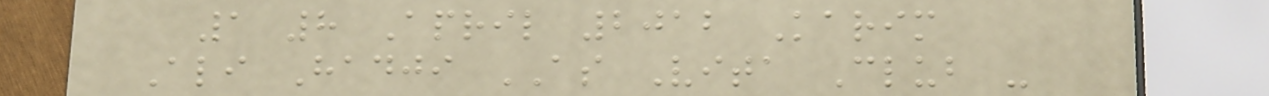1 8 April 2012 Karim
Ali Hadji AS Vita Club -
